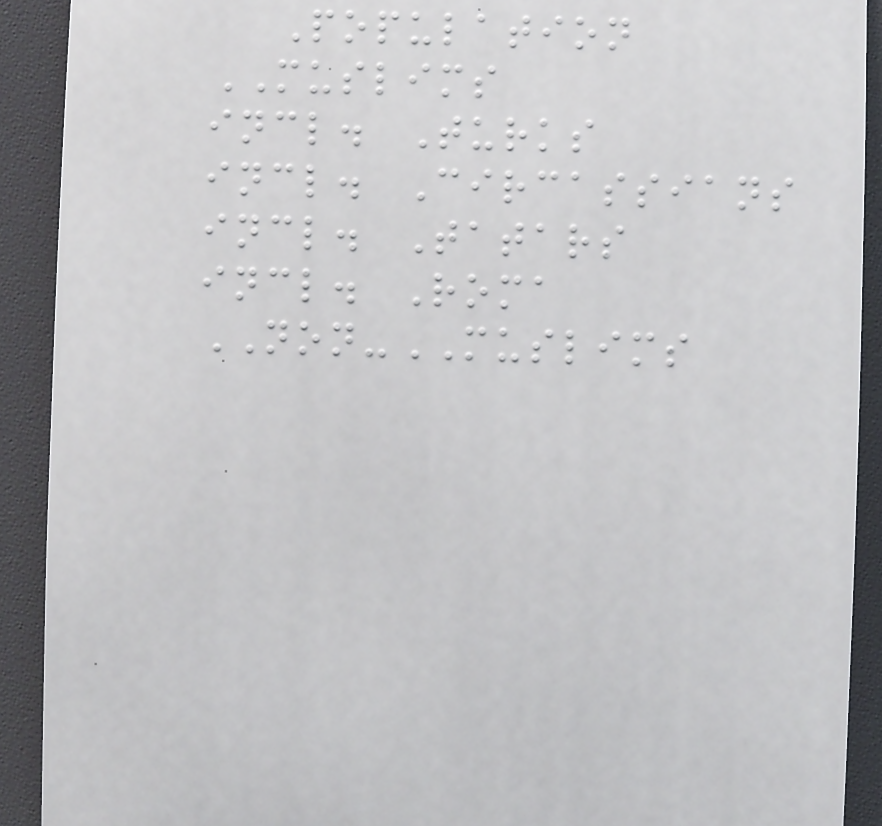Population
MUSLIMS
incl. Turks
incl. Circassians
incl. Tatars
incl. Roma
NON-MUSLIMS
